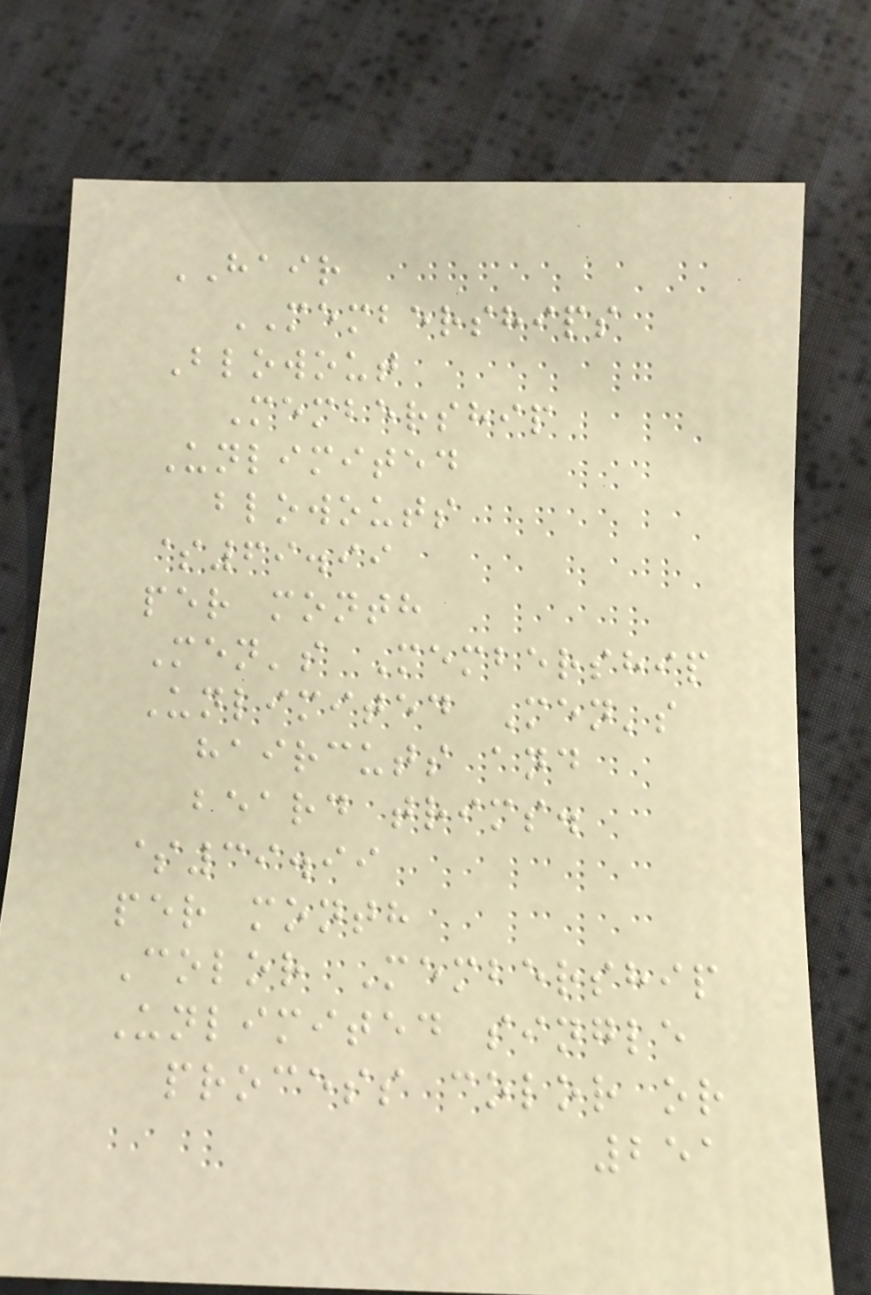HAIR
MEMBERSHIPS
Blowout
Membership
Unlimited
blowouts
$69.99
per month
Men's Membership
Unlimited Men's
haircuts and
beard trims.
$39.99
per month
Color Membership
Unlimited single
process color or
251
